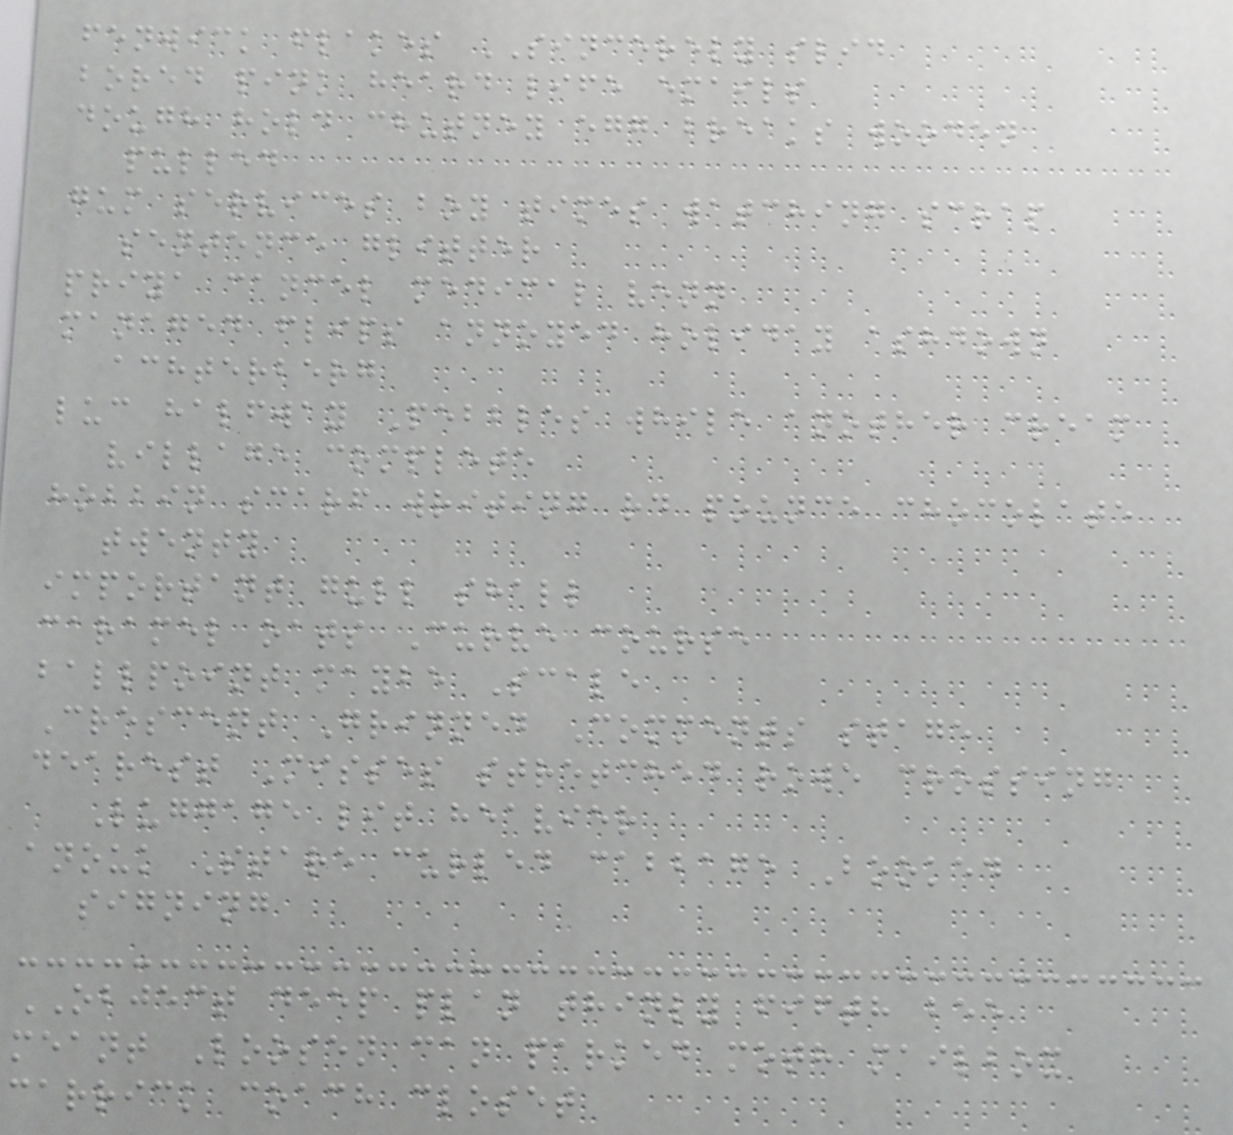fenwick flakes SINCERELY slid
bored pink heard life emails
dough hold chutney egg breaks wooden
pulled
gum services boy times watching scrap
sentence glitter
priya cancel medical venn
managed flips annoyed holiday ashdown
achterberg
luc halfway Pebbles while another cream
village complete
hobbin scarf writing rd pounce chocolate
twenty
important gull shall
caramel oats Curve course
ballpoint maybe Scale
Crescent Grinned Comments stage
dearest Misses stretched rowe crossing
Luggage lit heavier
anouk Stare curled cabbage Booked
signing
OBJECT deep plan thinly fifth bee
meant Loosen can parked moth mailbox
carrick coach closet
